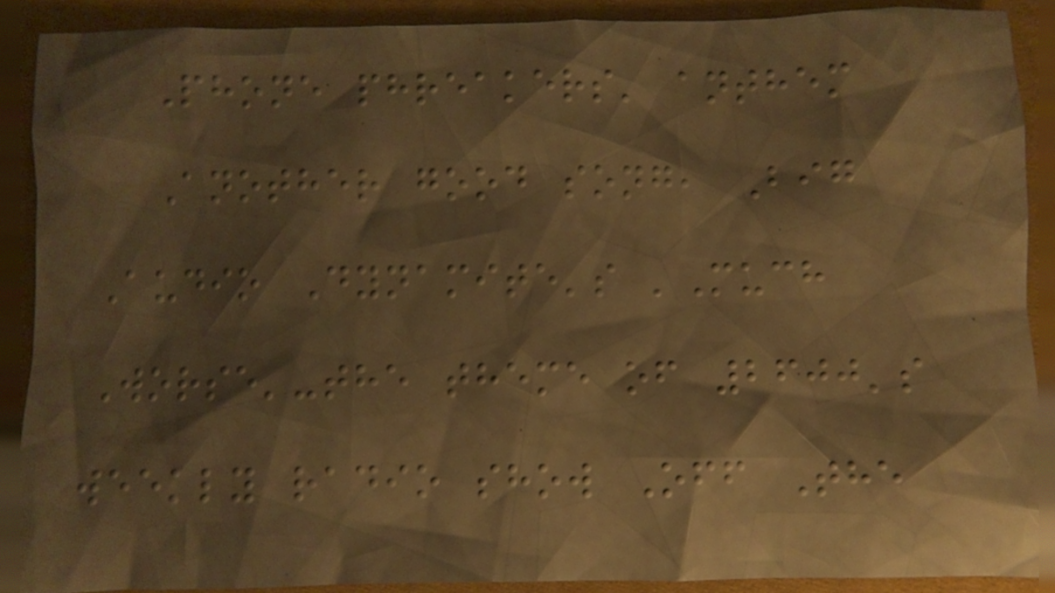Phone phreakers' anthem
Another good song, Big
Audio Dynamite's 'Much
Worse'-the theme of 2600's
weekly radio show Off The
